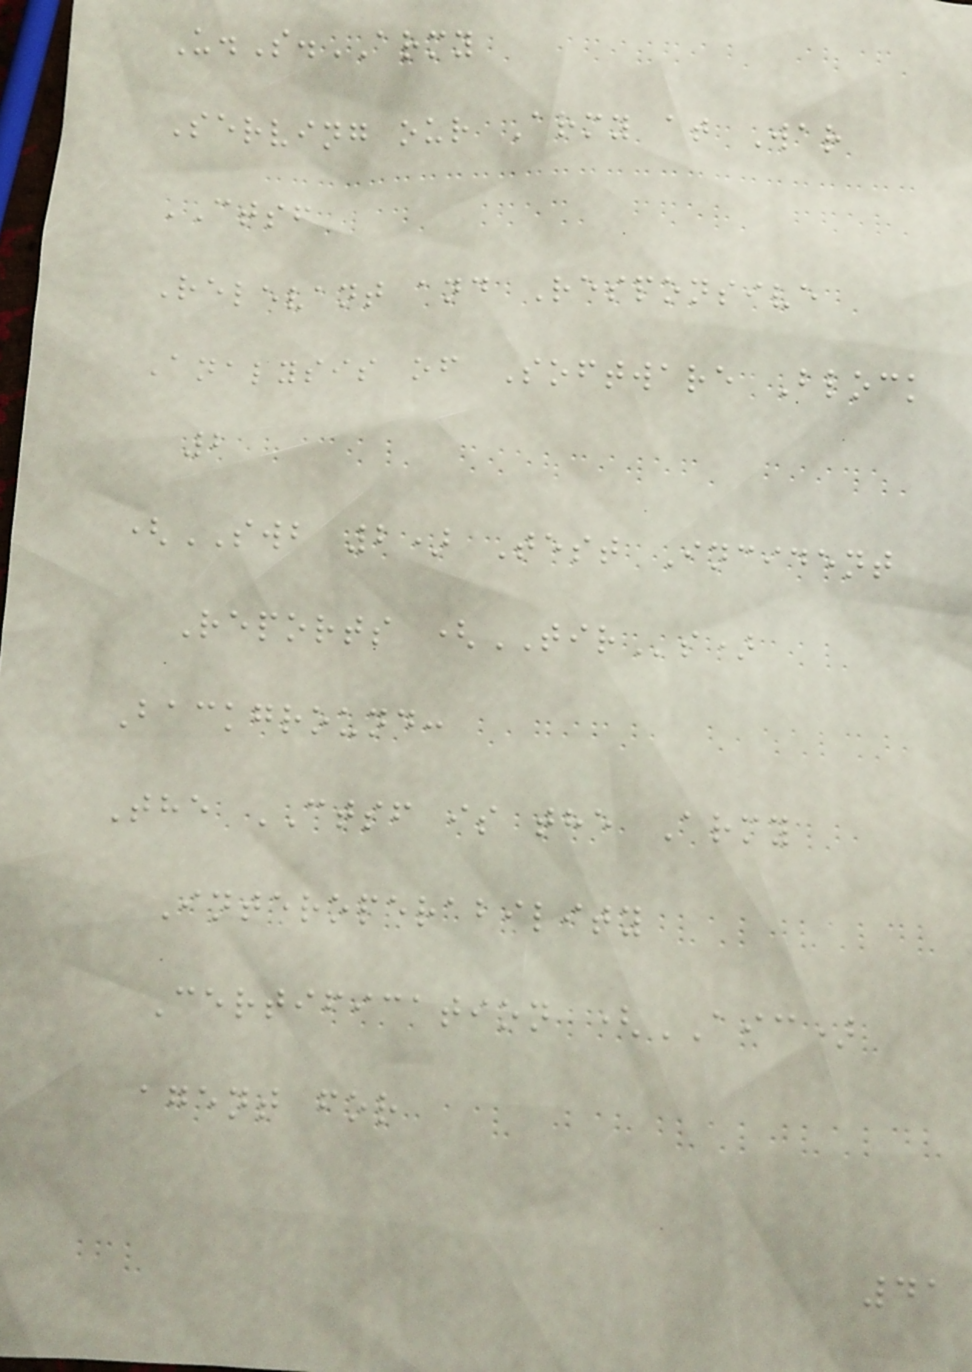U.S.ARMY
Serving our Army at War
CTSF
Relevant and Responsive
Analysis of Software Block
2
(SWB 2) Test Incident
Reports (TIRs)
Background:
The CTSF is the Army
Interoperability
Certification (AIC)
agent for
41
